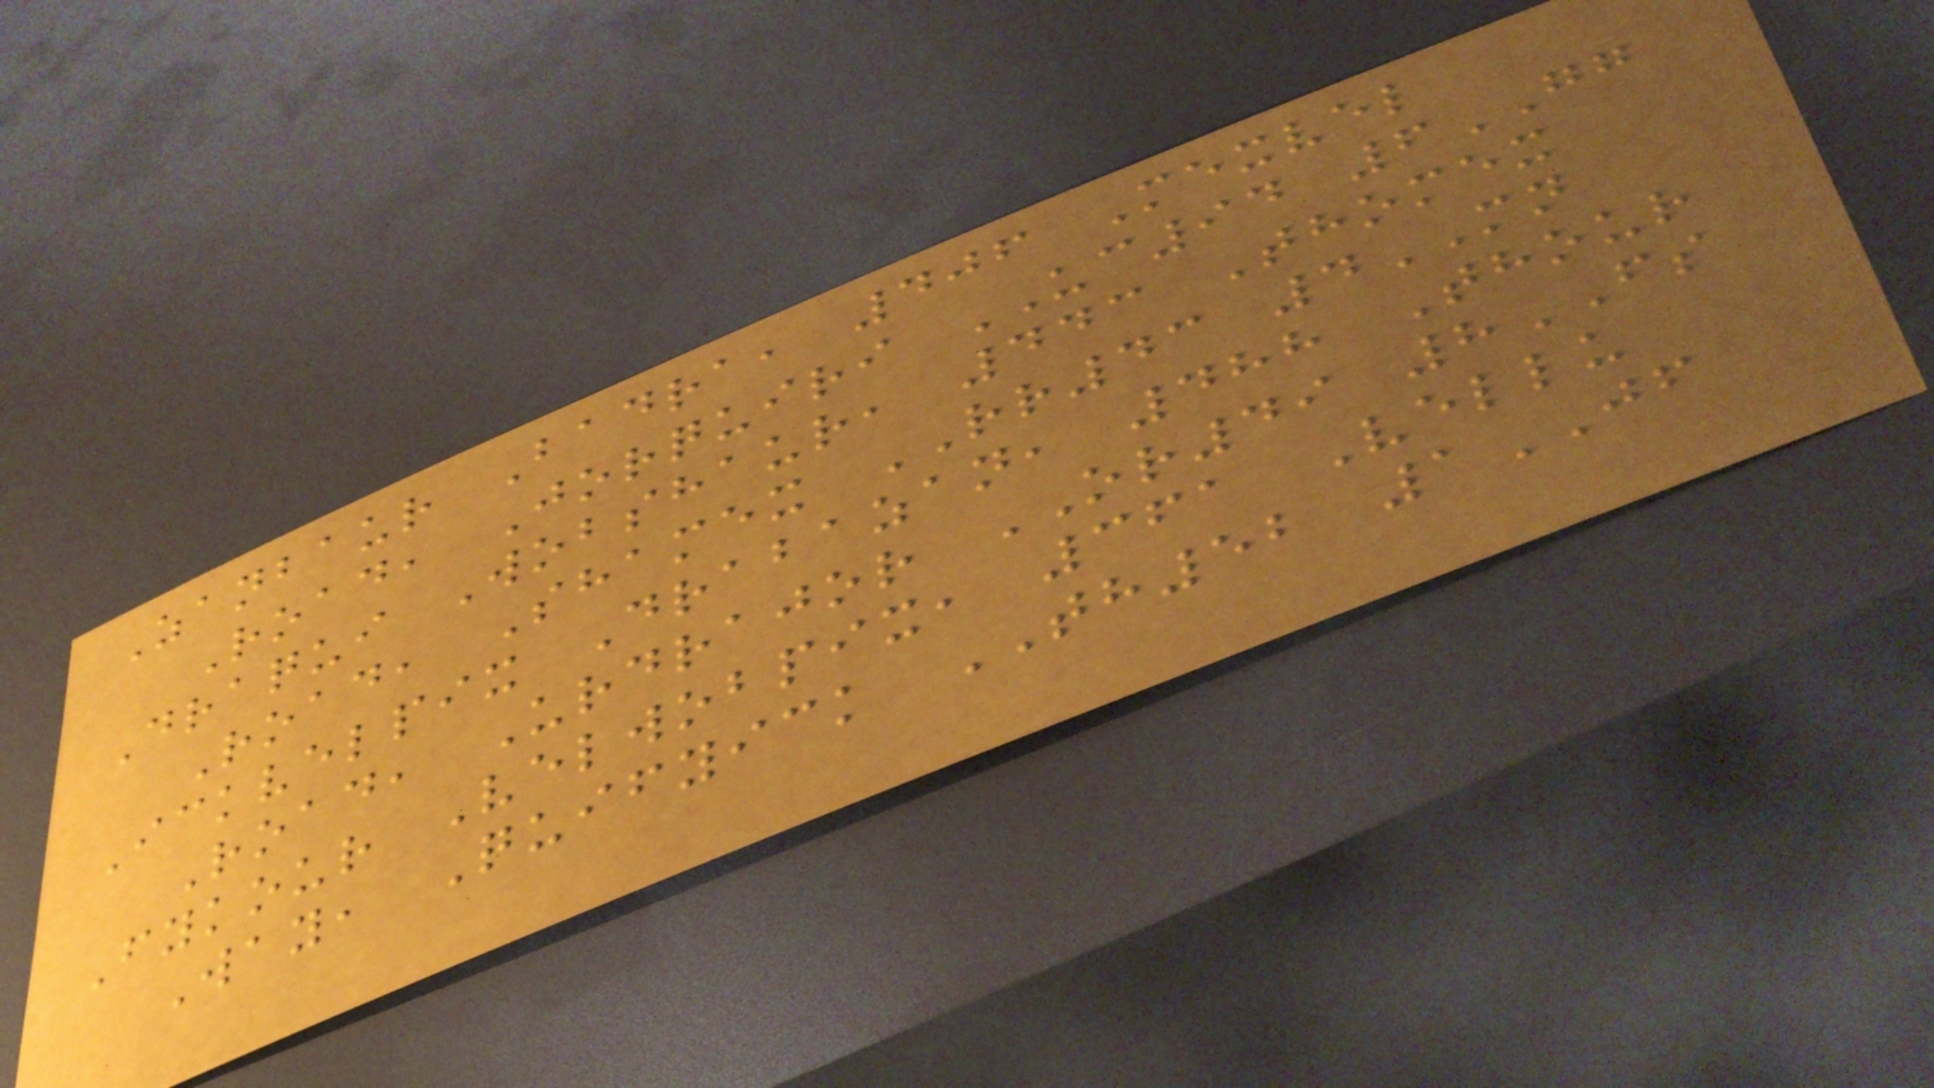Zanbaur Badra, 406 Mexvel
Road, Jorquiri UC94 6GG
Draqui Wobshaur, 443 Thomex
Road, Shamex RR43 4MN
Ickvelpix Drabazan, 488 Thour
Road, Urdrajor OR49 8FS
Fykour Velwobpix, 361 Vellu
Way, Quifyick TH52 1JF
